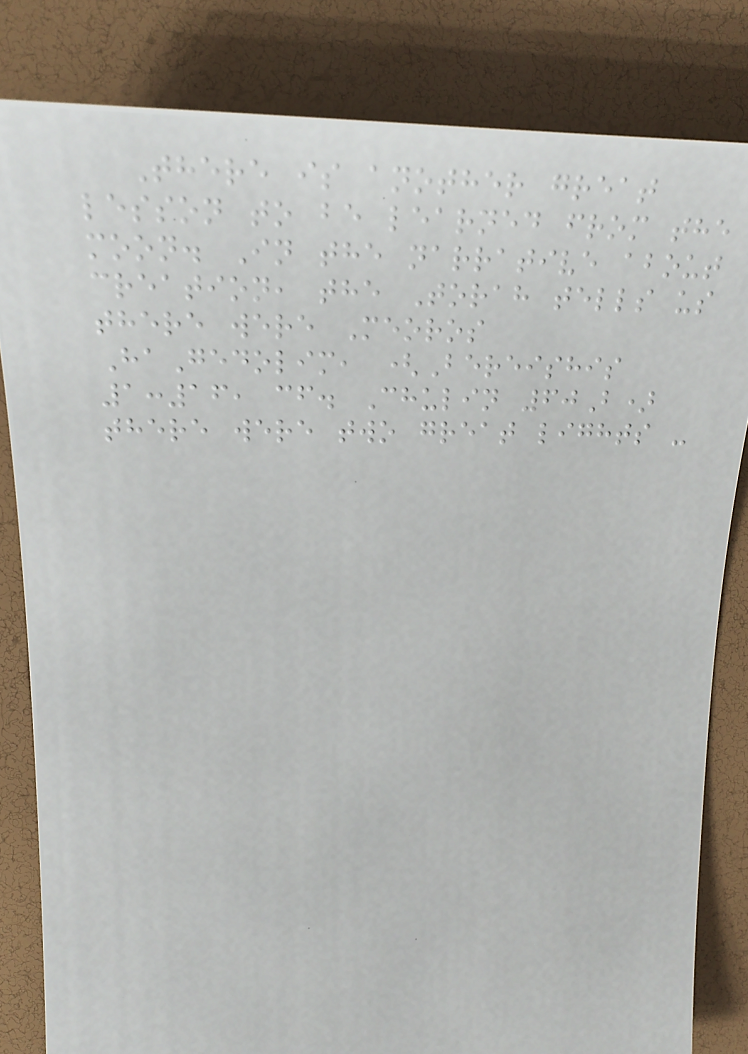There is another great
lesson to be learned from the
moon. In the narrative about
creation, the Torah tells us
there were Meoros
HaGedolim, (Bereishis
1:16, cf. Chulin 60B)
there were two great lights -
